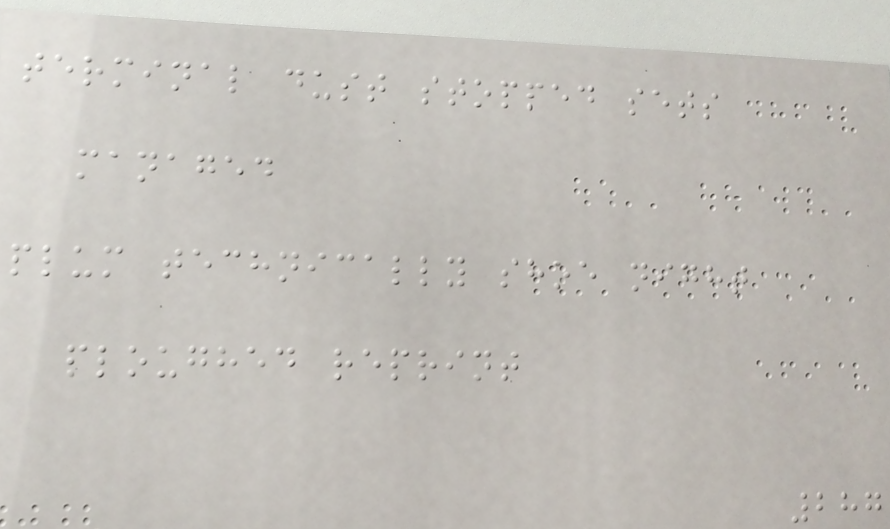terminal dust stopped sets
managed
plum technically shoe night
ploughed reprint
287
